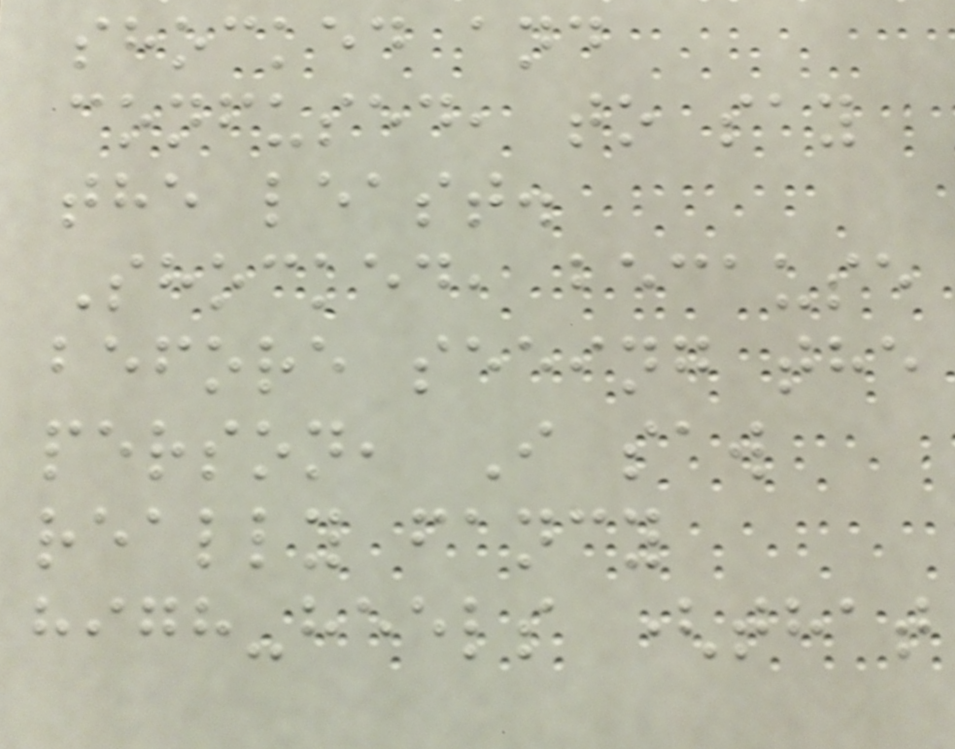shocked and
confused, to say
the least.
Shocked, because
before seeing the
person, I saw
really fancy
high-heels (that
